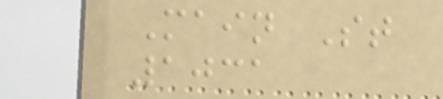Main St
1031
